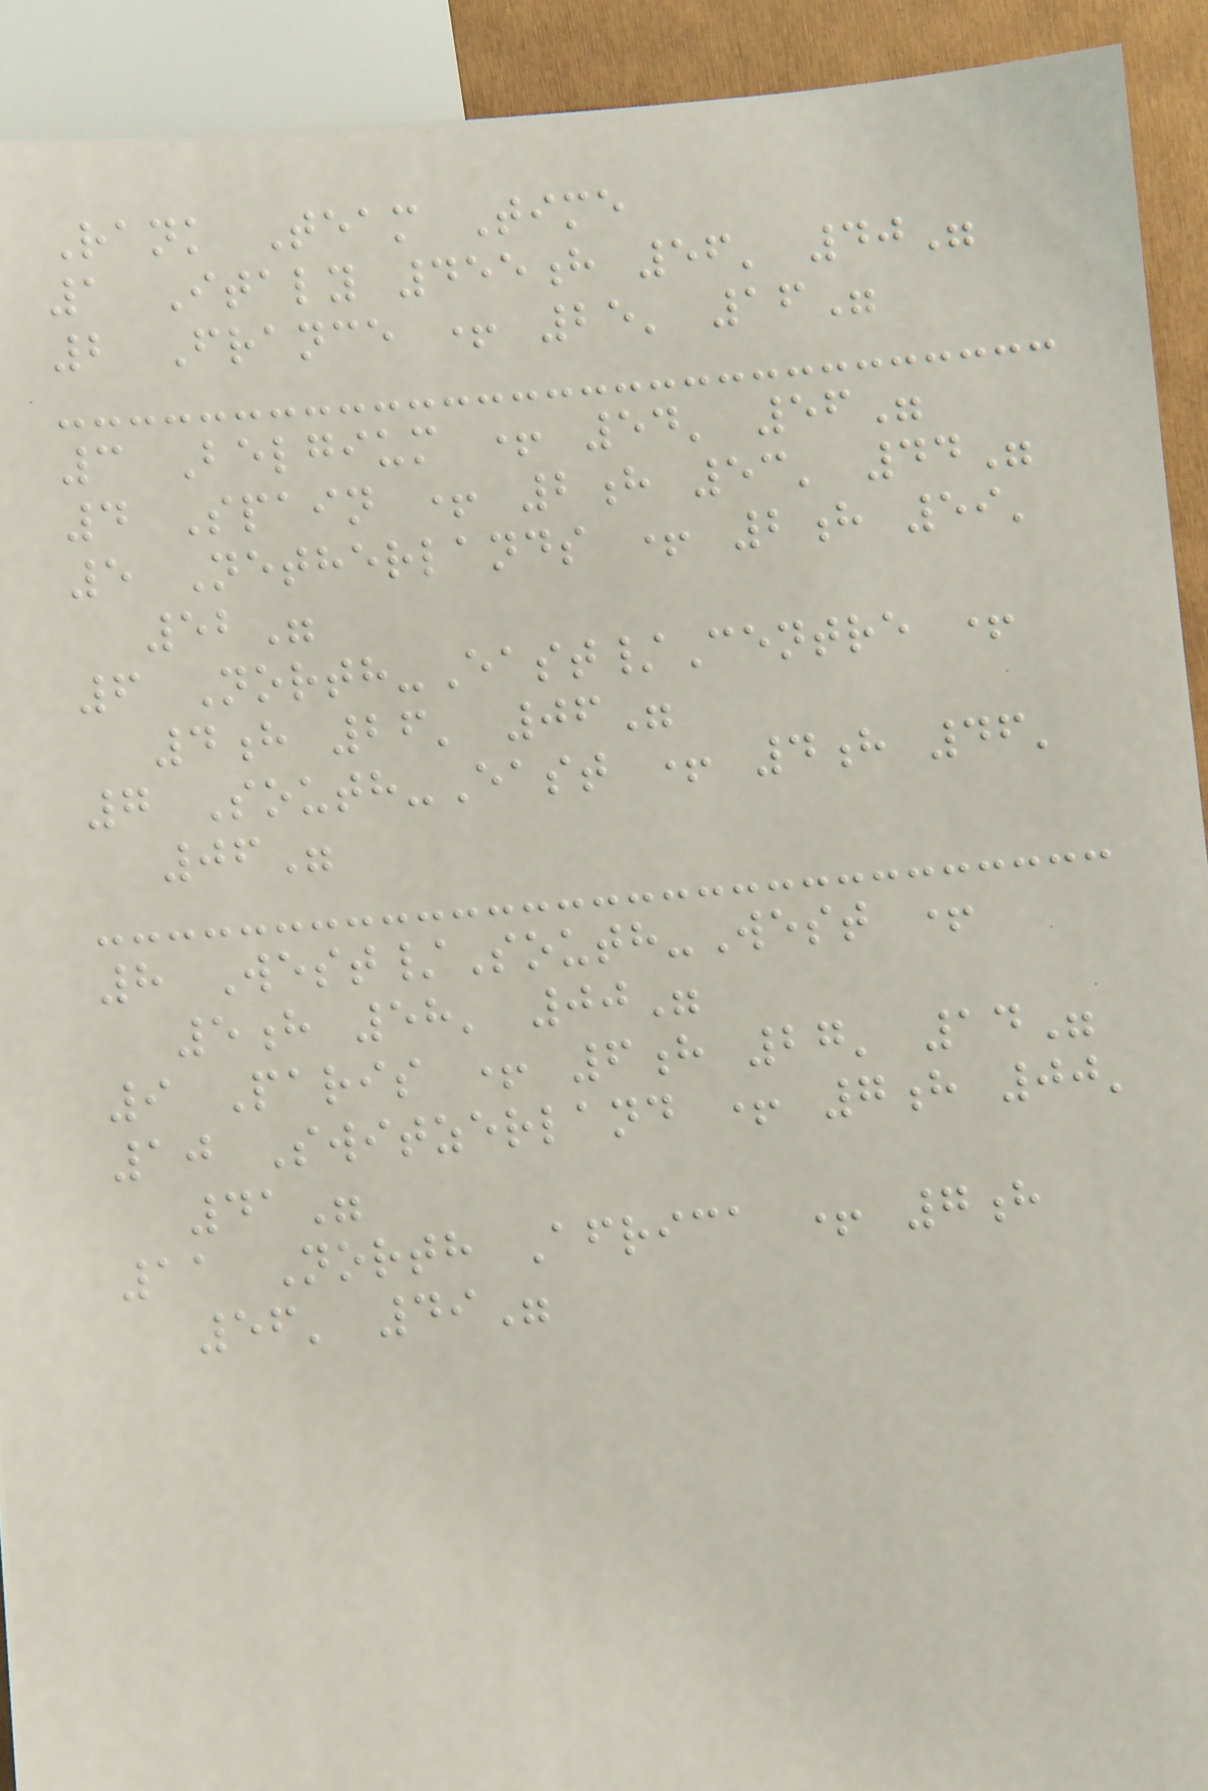Rank Team Time
1 Italy 455h 56' 40"
2 France + 25' 16"
3 Belgium + 54' 56"
4 Spain + 2h 53' 44"
5 Netherlands + 2h 59'
52"
6 North-East/Centre +
4h 26' 06"
7 South-East + 4h 46'
06"
8 West/South-West +
5h 58' 00"
9 Paris + 6h 27' 14"
10 Switzerland + 7h 00'
41"
11 North Africa + 7h
56' 49"
